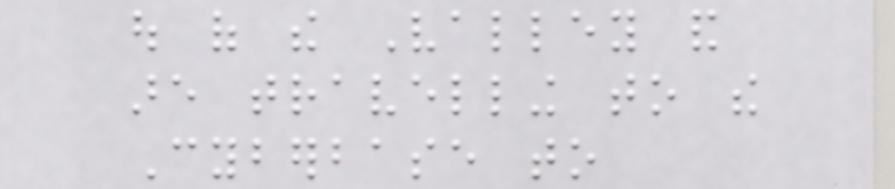out of the Valley and
are travelling to the
Cyberbase to
